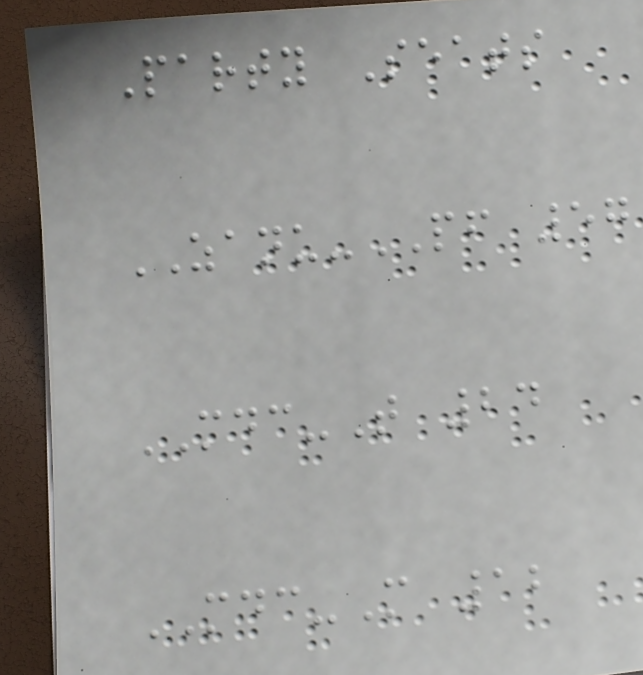Party Seats
ZANU-PF 57
MDC-T 24
MDC-M 12
